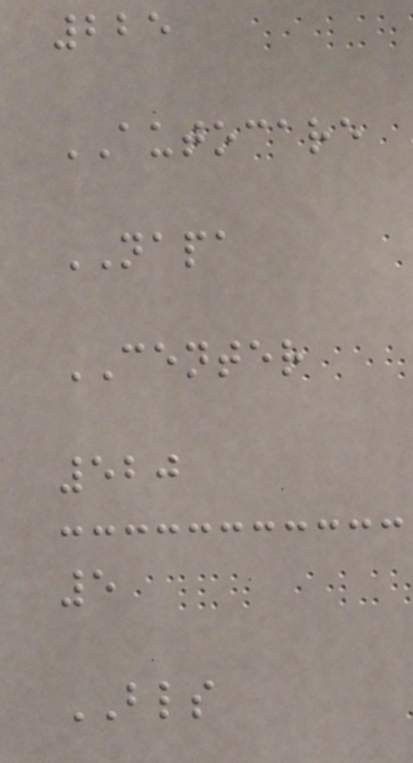225
AUTOCARE
NAPA
CENTER
520
5
BLS
